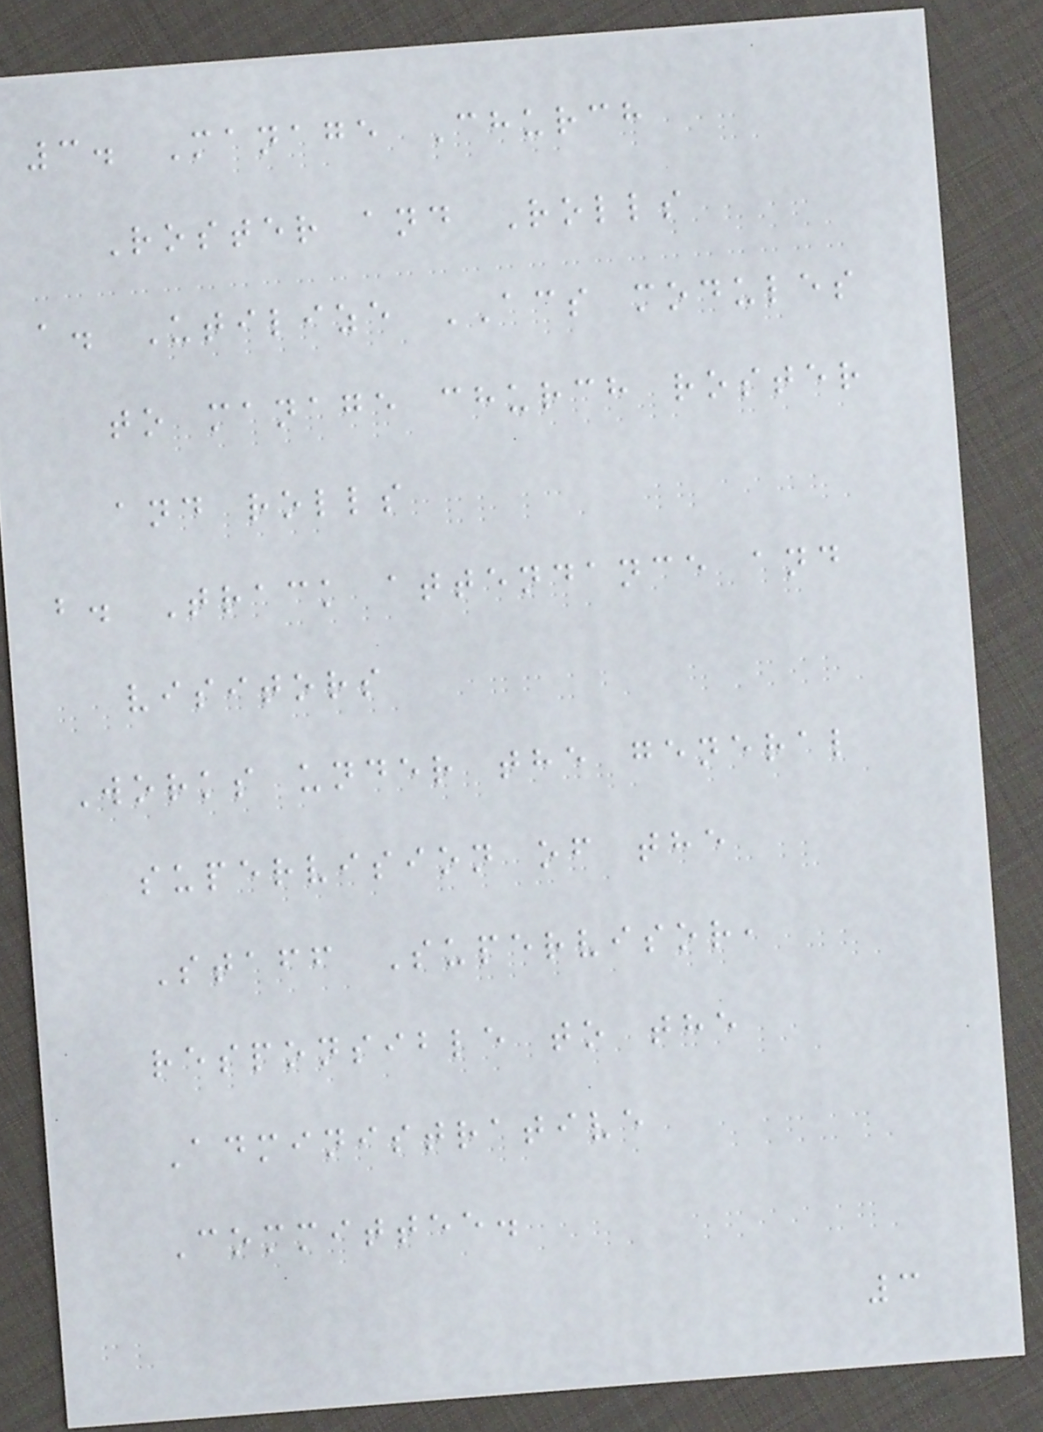3. Manage Church
Roster and Rolls
a. Utilize ACS modules
to manage church roster
and rolls
b. Track attendance and
visitors
Works under the general
supervision of the
Staff Supervisor,
responsible to the
Administrative
Committee.
3
